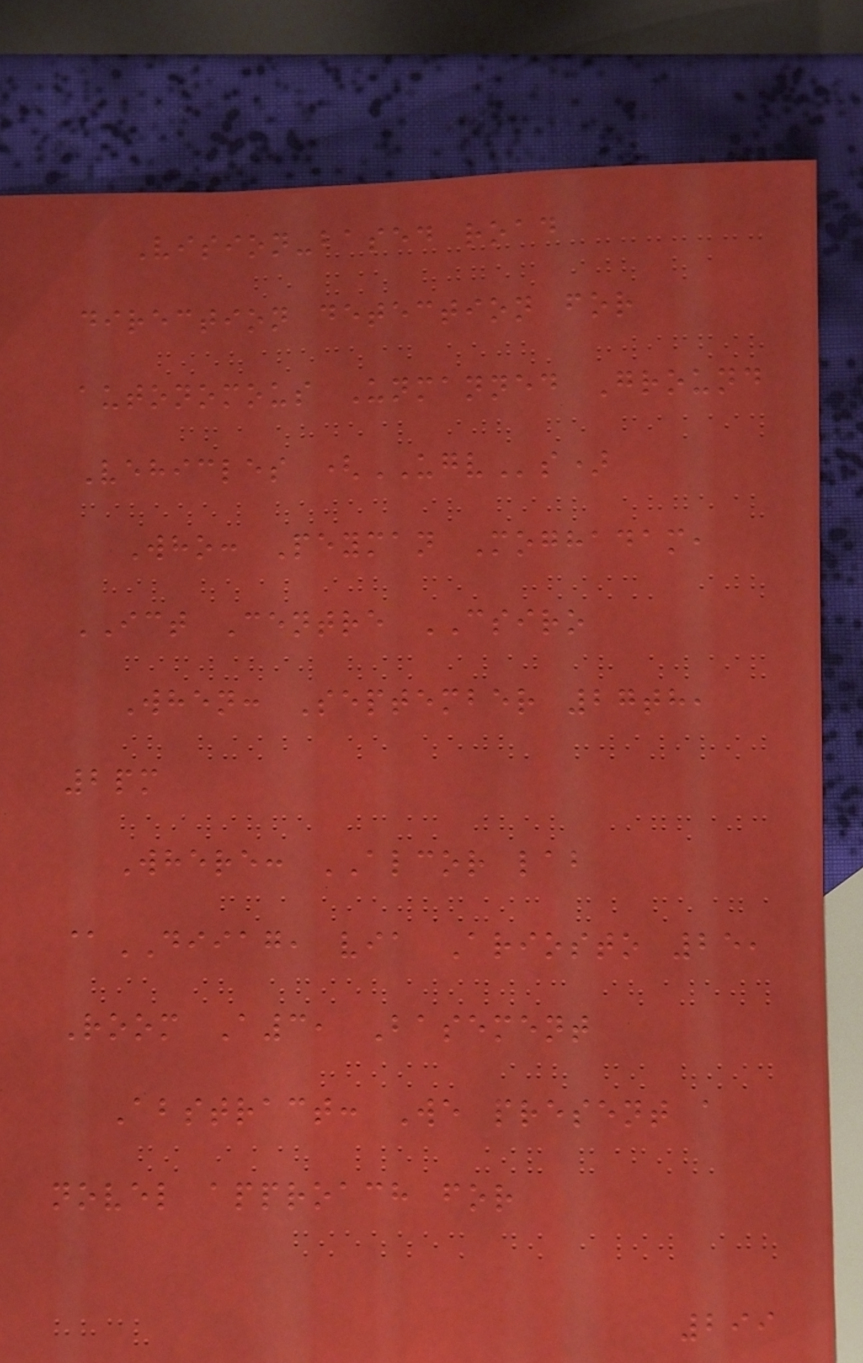Vision-based road
direction detection for
autonomous Unmanned Ground
Vehicles (UGVs)
Who: Peyman Moghadam,
ICT Centre CSIRO
When: September 27th,
2pm
Where: ALCOR lab
@DIIAG, via Ariosto 25,
Room A3, Basement
Abstract: We present a
novel approach for
299
